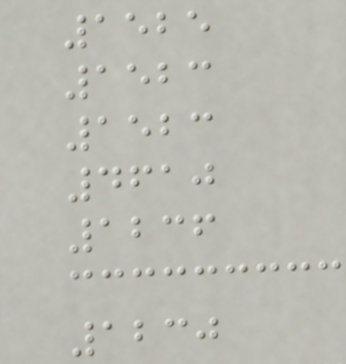1525
1523
1523
4610
1236
1230
